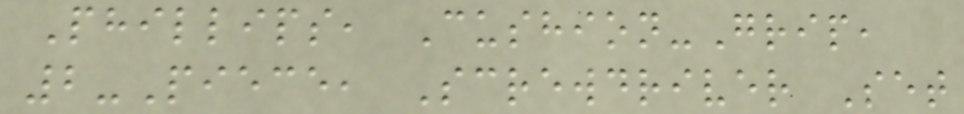Phillips, Cushion-Grip,
2-Piece, Screwdriver Set
